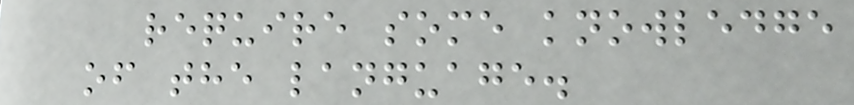require some knowledge
of the language.
